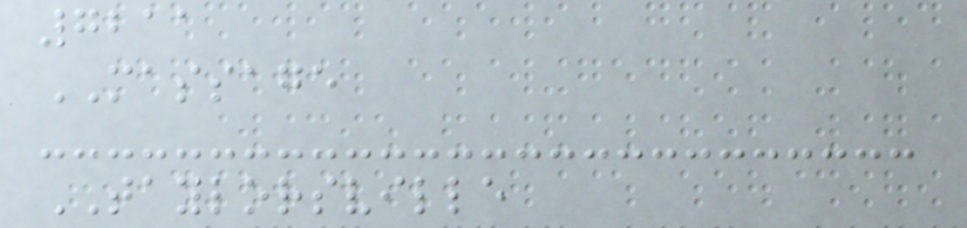7211
MASSAGE
TAYLORSVILLE
